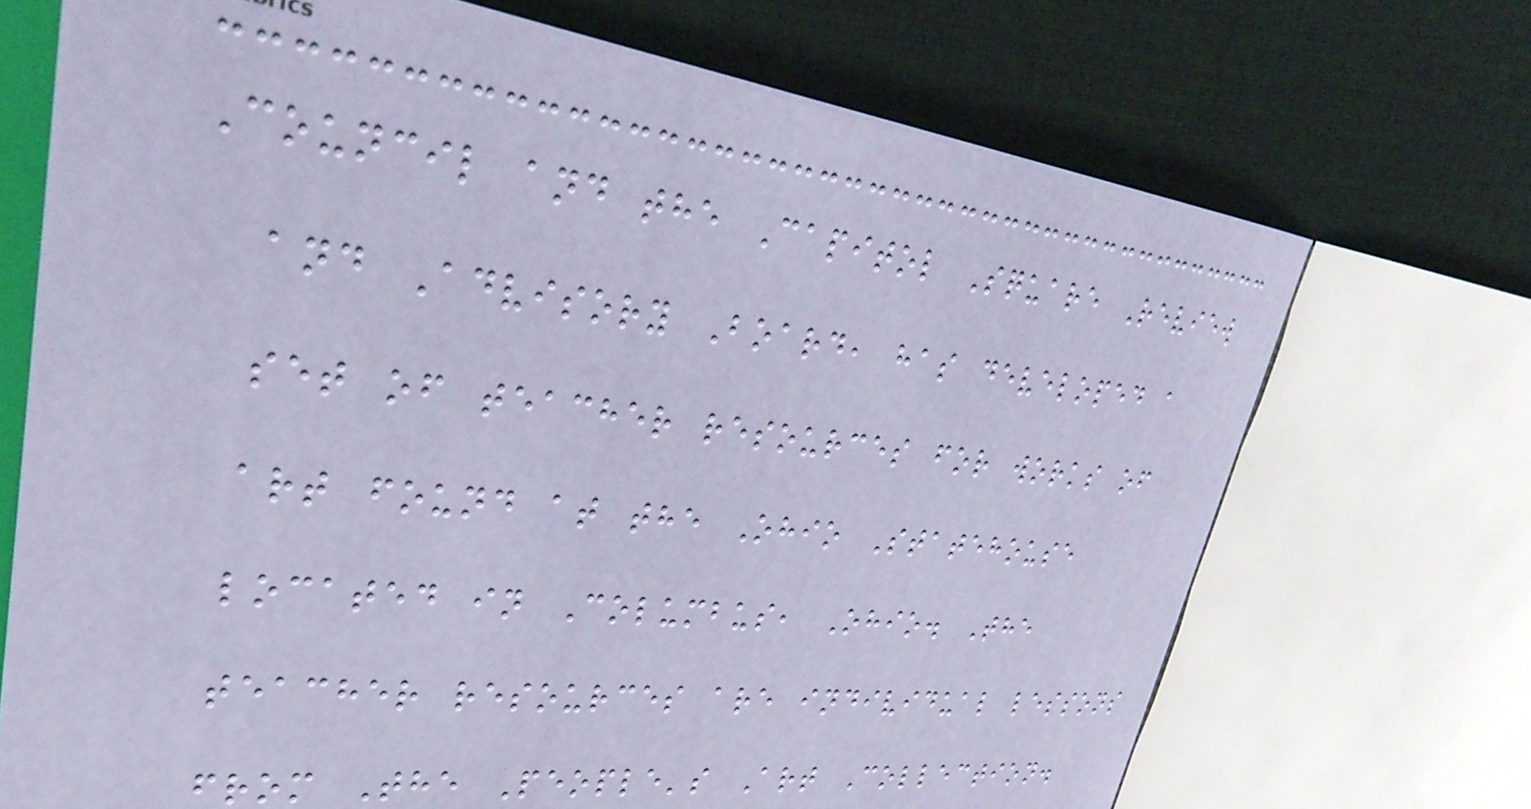Council and the Capitol Square Review
and Advisory Board, has developed a
set of teacher resources for works of
art found at the Ohio Statehouse
located in Columbus, Ohio. The
teacher resources are individual lessons
from The People's Art Collection.
